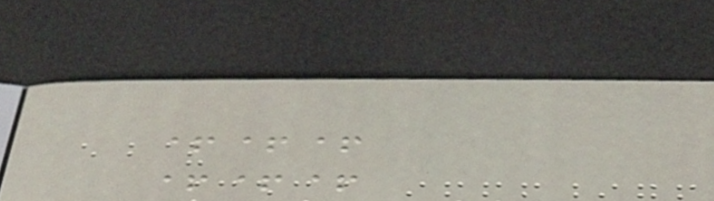+++
+++
